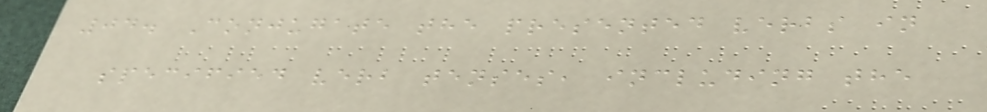04. Conjugate the presented verbs in
specified verb tenses, including the
